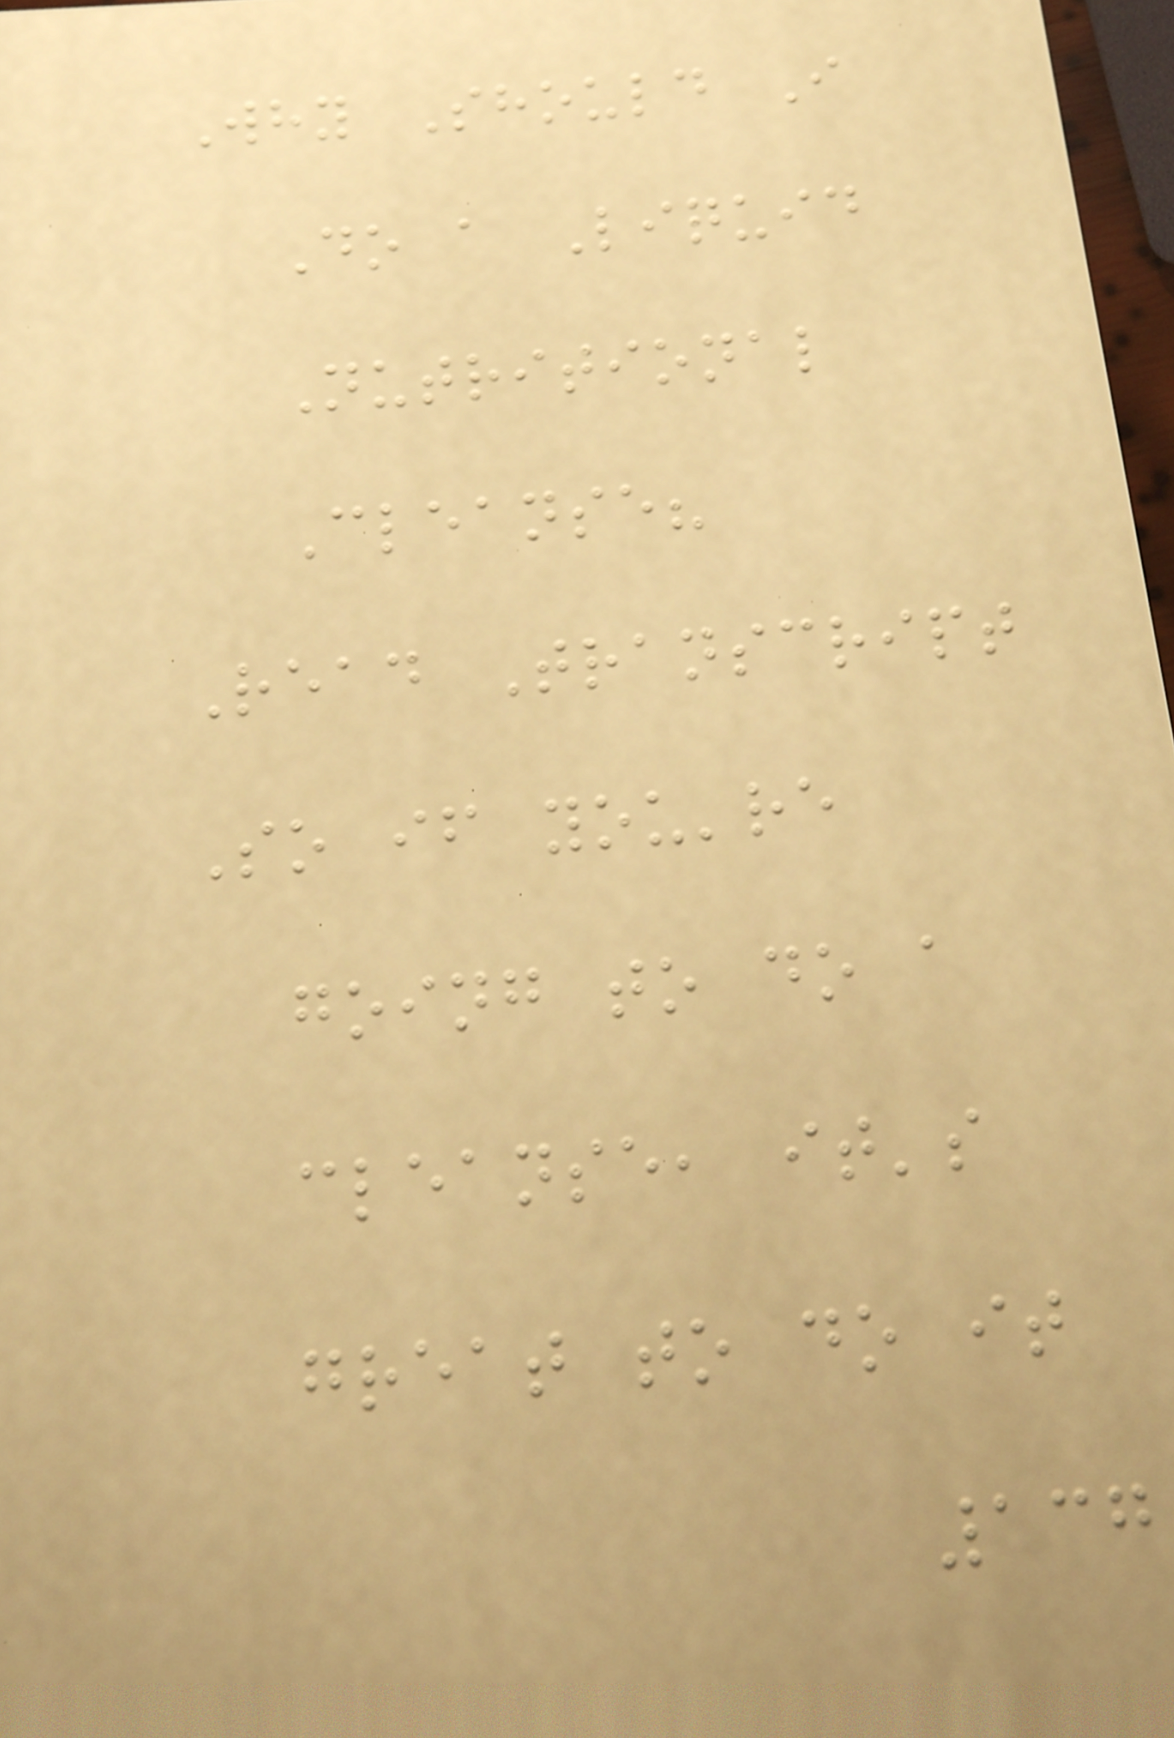Why Should I
Do a Liquid
Nutritional
Cleanse?
Read Transcript
So if you're
going to do a
cleanse, it's
great to do it
137
